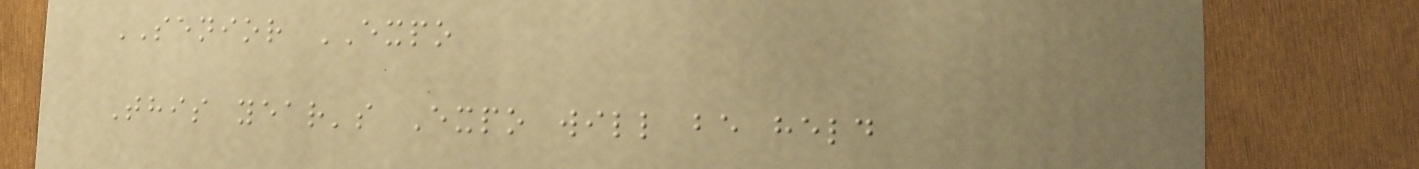SENIOR EXPO
This year's Expo will be held
